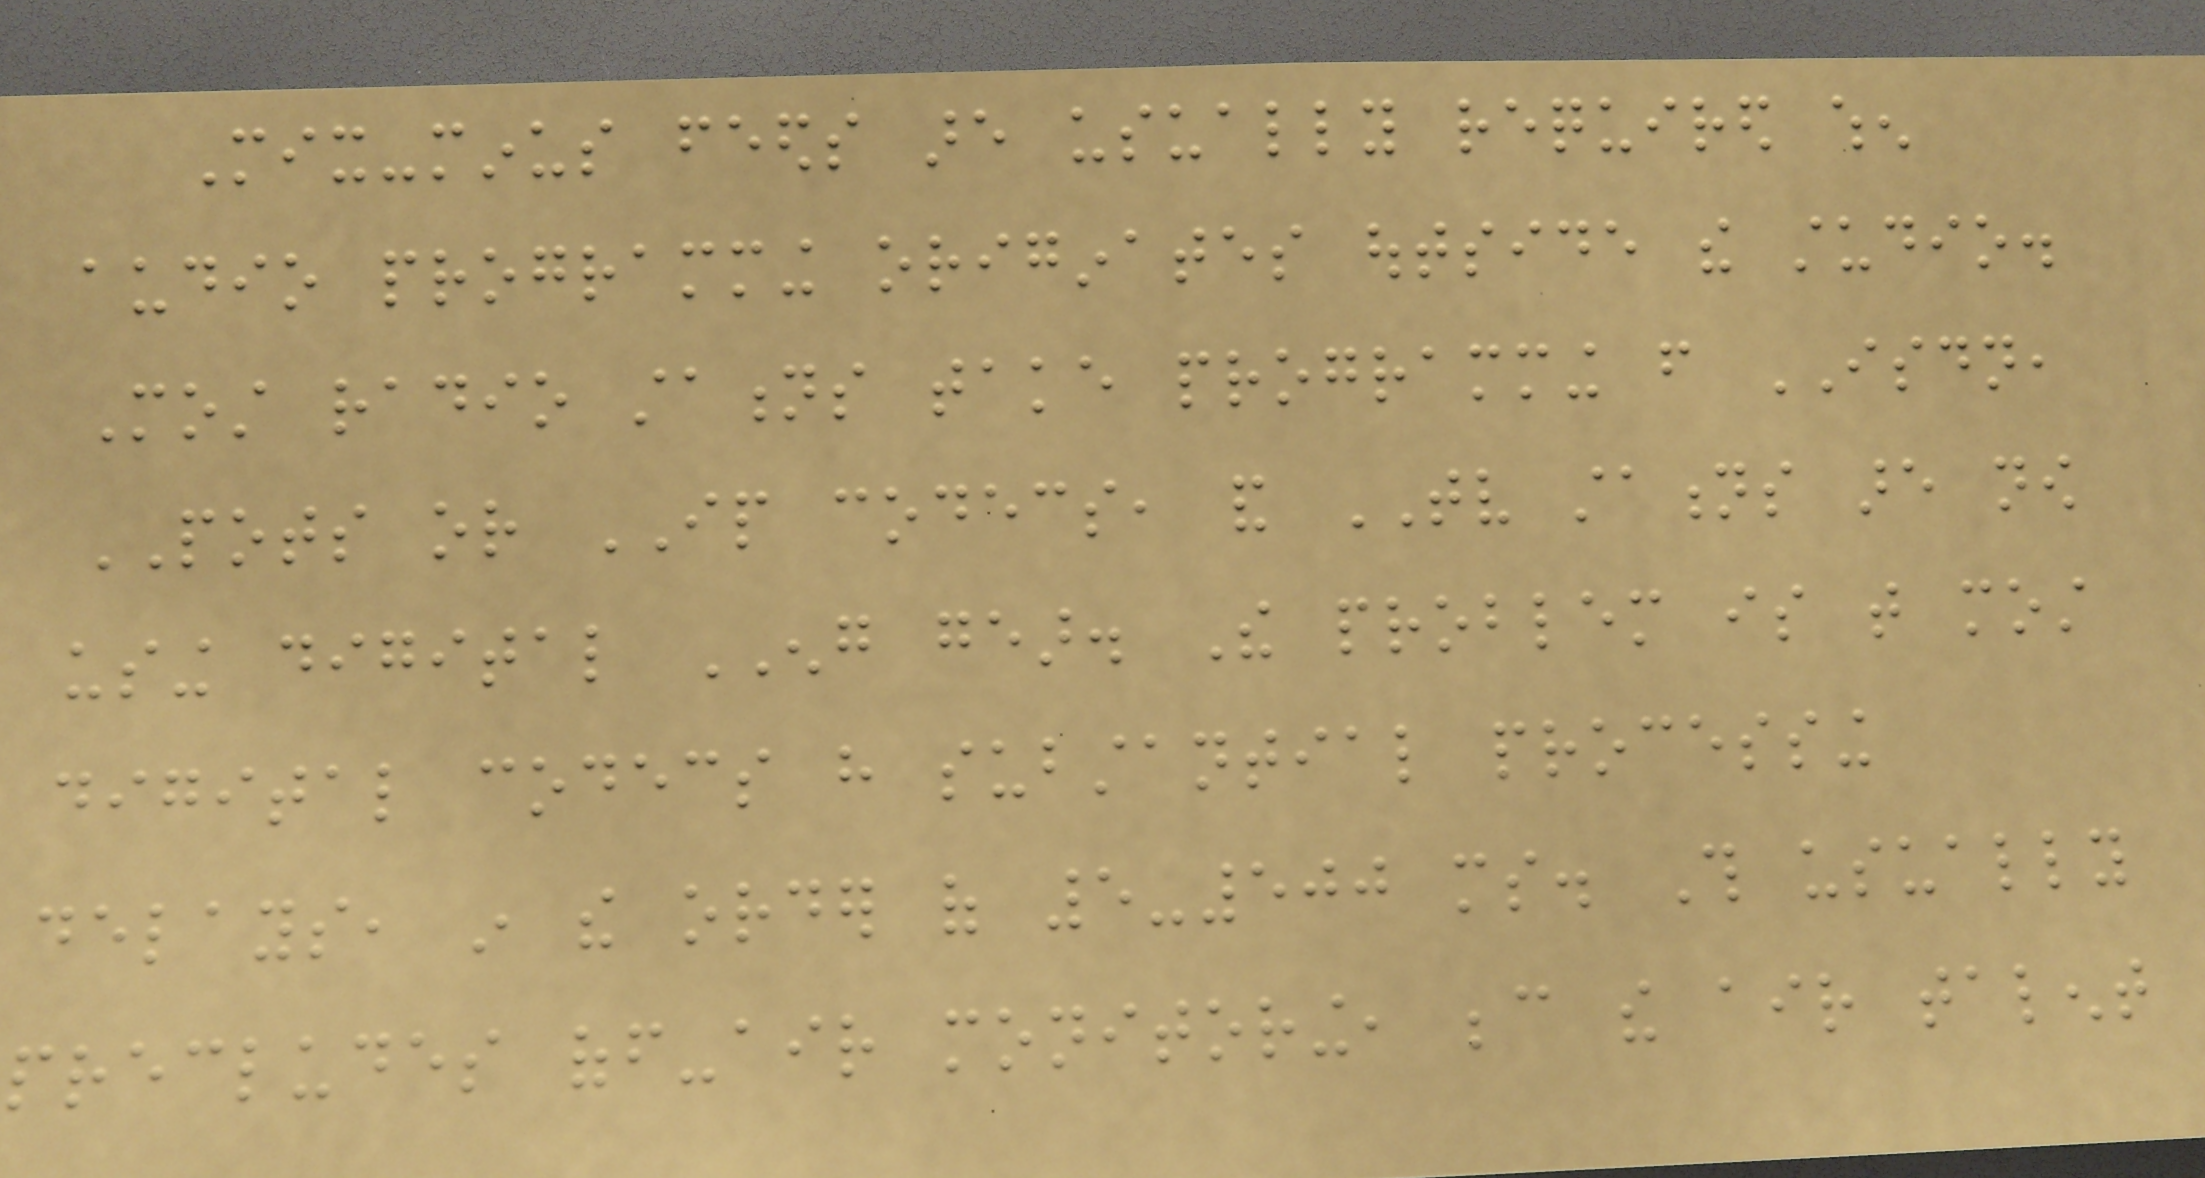Mix-minus feeds are usually required when
audio programming originates outside the studio.
Most radio stations take programming from ISDN,
POTS or IP codecs, and TV stations are now
using digital ENG gear. The problem is that most
digital codecs have substantial processing
delays, in the order of 5-500 ms. This usually
precludes off-air monitoring, because the air talent
